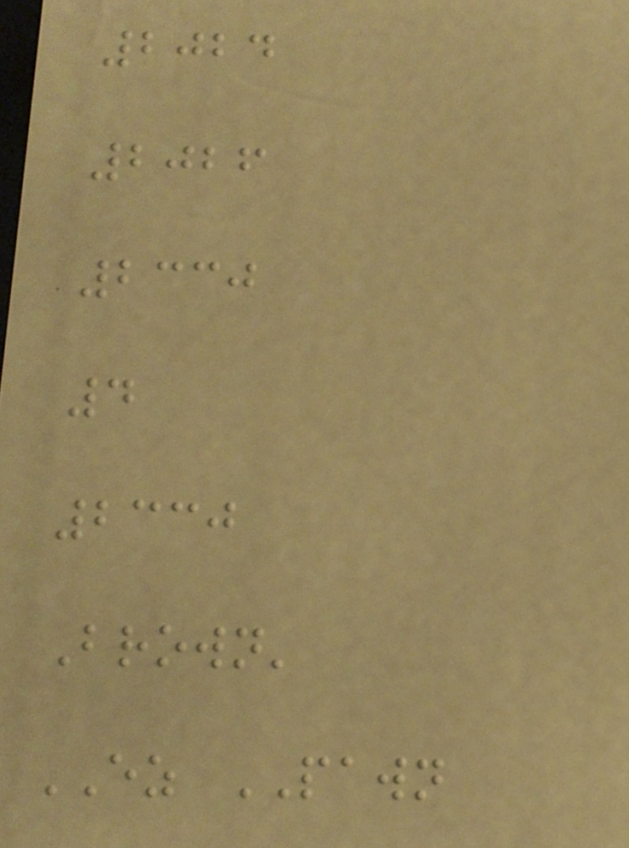2024
2026
2330
4
2330
Brown'
EZ PAWN
